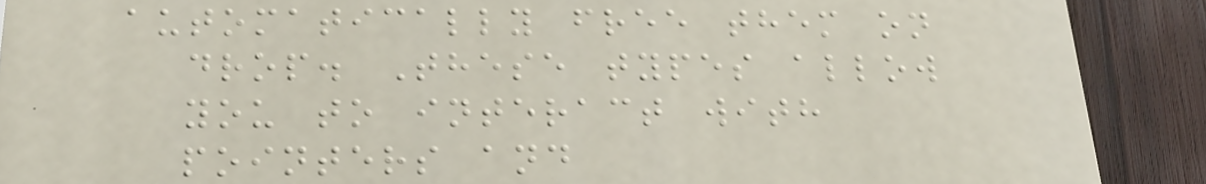automatically free them on
drop. These types allow
you to interact with
pointers and
